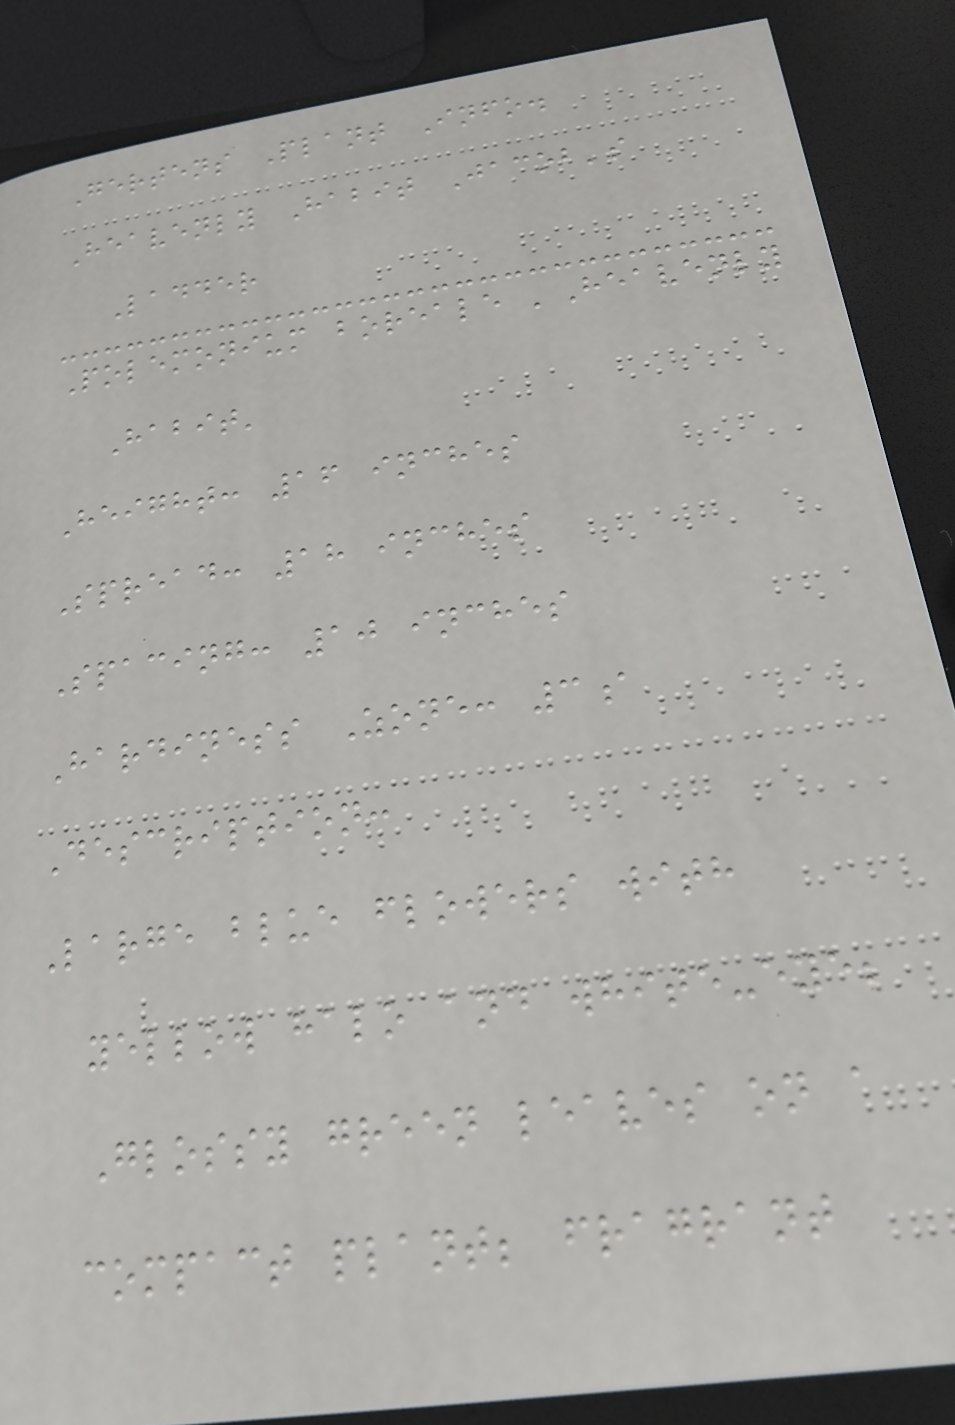Gertens Plant Info.
Heavenly Habit Jacob's
Ladder
Polemonium boreale 'Heavenly
Habit'
Height: 16 inches
Spread: 18 inches
Spacing: 10 inches
Hardiness Zone: 3a
Description:
Large blue flowers with
yellow halo and white-eye;
Glossy green leaves on a
compact plant; fragrant
